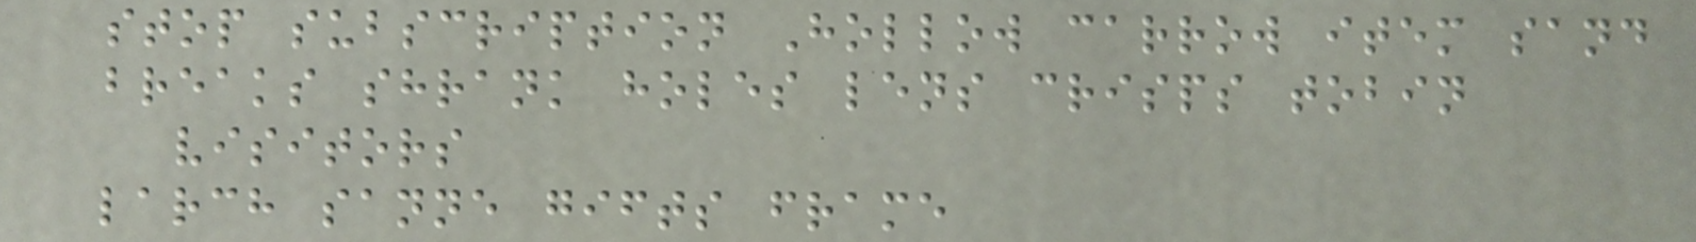stop subscription Hollow carrow item sand
breaks shrank holes lens crisps tobin
visitors
larch sanne gifts frame
